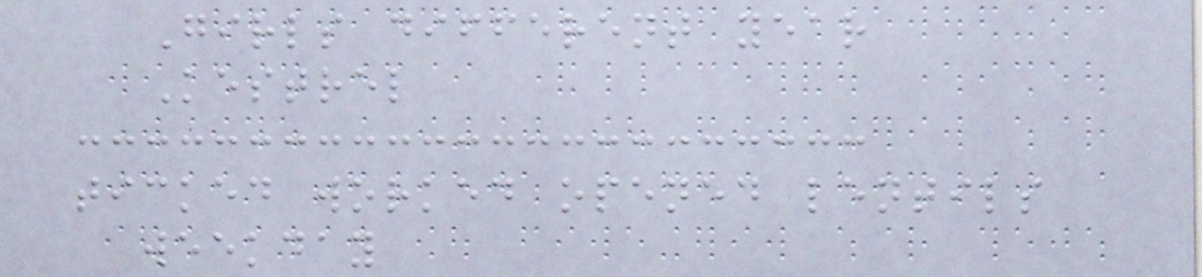Girls different year
Kestrel
ticked worked opened lentils
weekday
